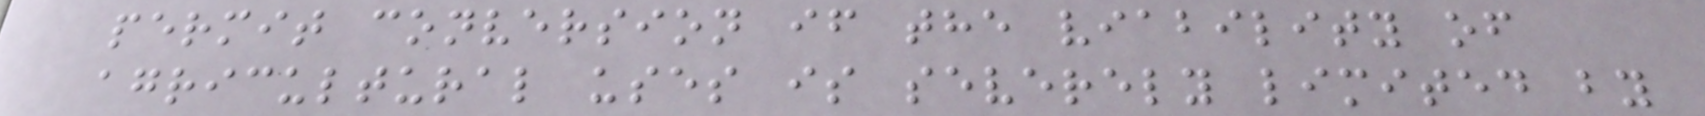permit conversion if the viability of
agricultural uses is severely limited by
